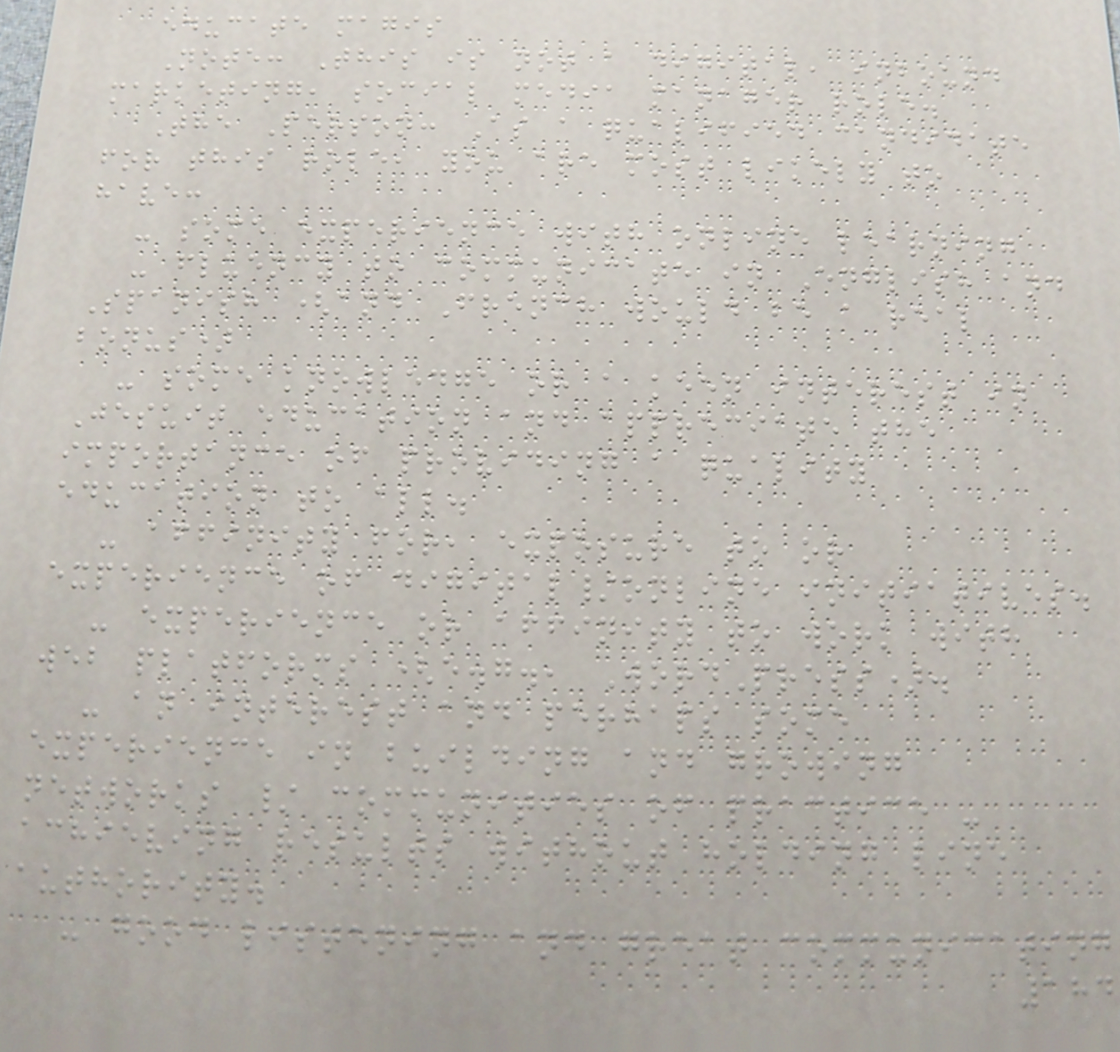educate magis
Note: This is not a digital, inbound
marketing, social media manager role.
The Person: As a qualified candidate
for this role, you are most likely to
have:
- some experience with online learning
- fluency to communicate in English and
Spanish (and French would be a real
bonus)
- some knowledge or a keen interest in
Jesuit education and appreciate the
importance of providing a quality
education to all.
- affinity for, exposure to or
experience of digital/online initiatives.
- experience or affinity to work with
web platforms (e.g., WordPress).
- an interest and perhaps some
experience in building and growing
networks / communities of practice -
achieving results without holding line
authority.
- good listening and great communicating
184
